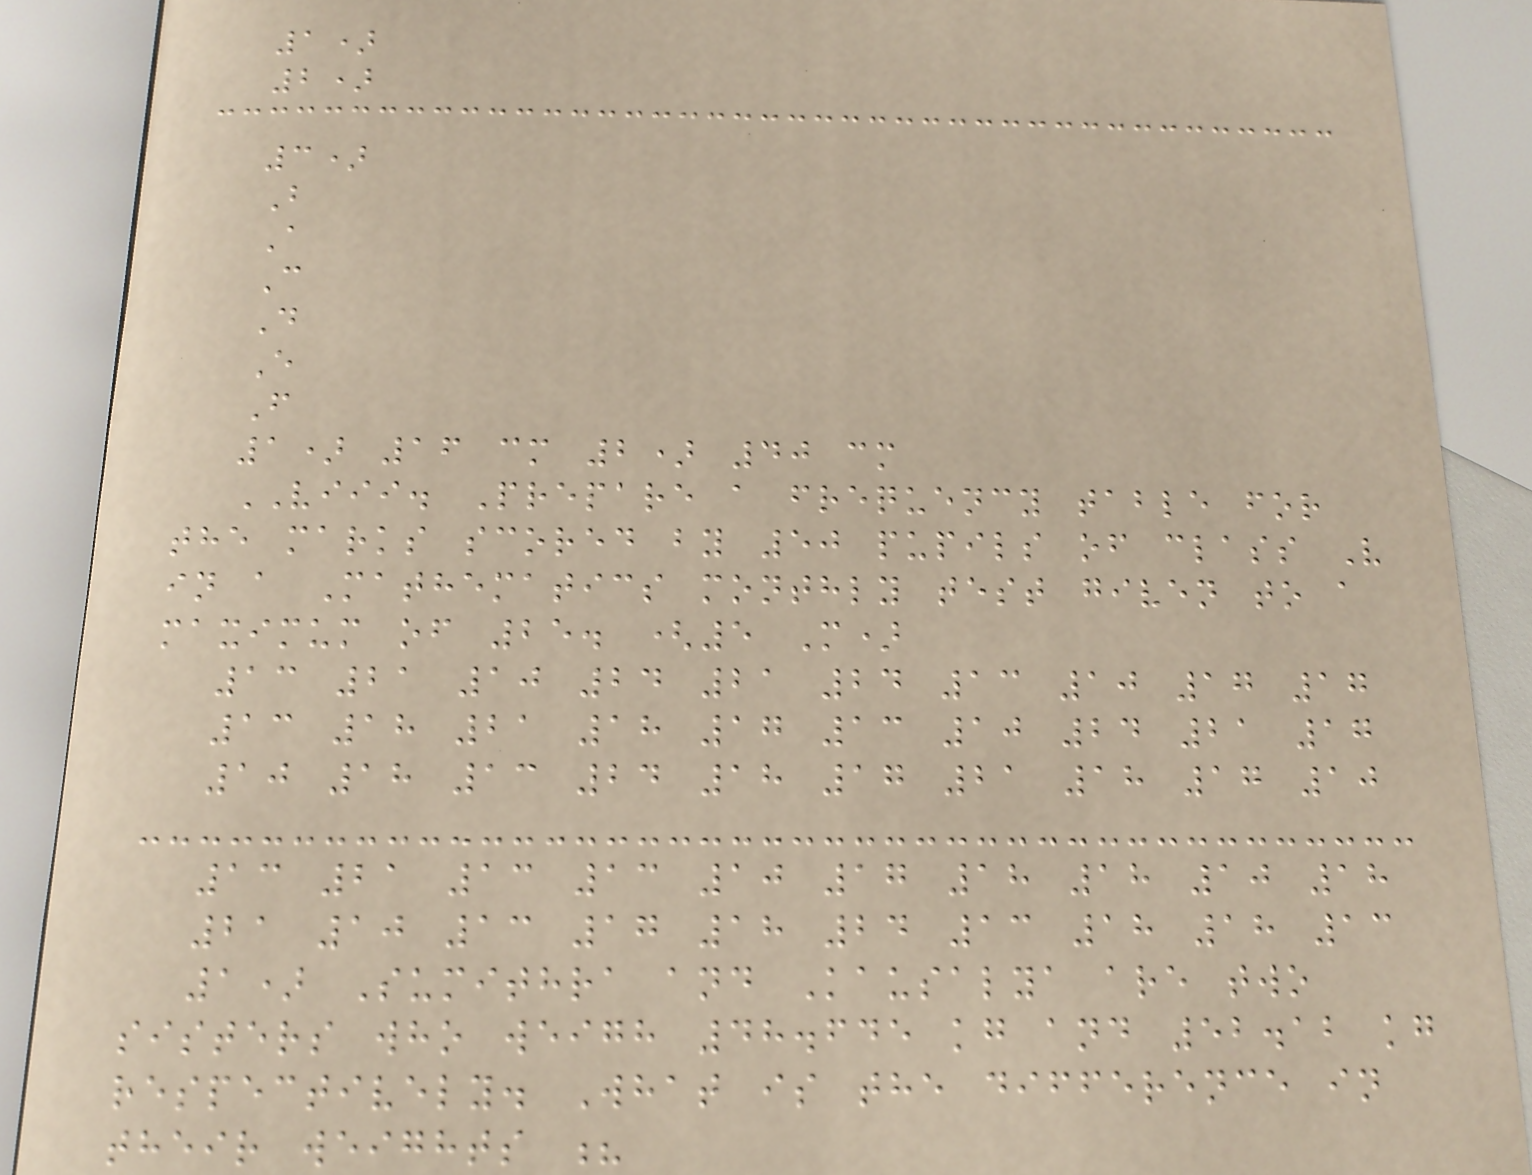1)
2)
3)
B
A
C
D
E
F
1) 16 cm 2) 40 cm
VIII. Prepare a frequency table for
the marks scored by 50 pupils of class V
in a Mathematics monthly test given to a
maximum of 25. (5 M)
13 21 10 24 21 24 13 10 17 17
13 18 21 18 17 13 10 24 21 17
10 18 13 24 18 17 21 18 17 10
13 21 13 13 10 17 18 18 10 18
21 10 13 17 18 24 13 18 18 13
1) Sumithra and Kausalya are two
sisters who weigh 48.645 kg and 52.12 kg
respectively. What is the difference in
their weights ?
